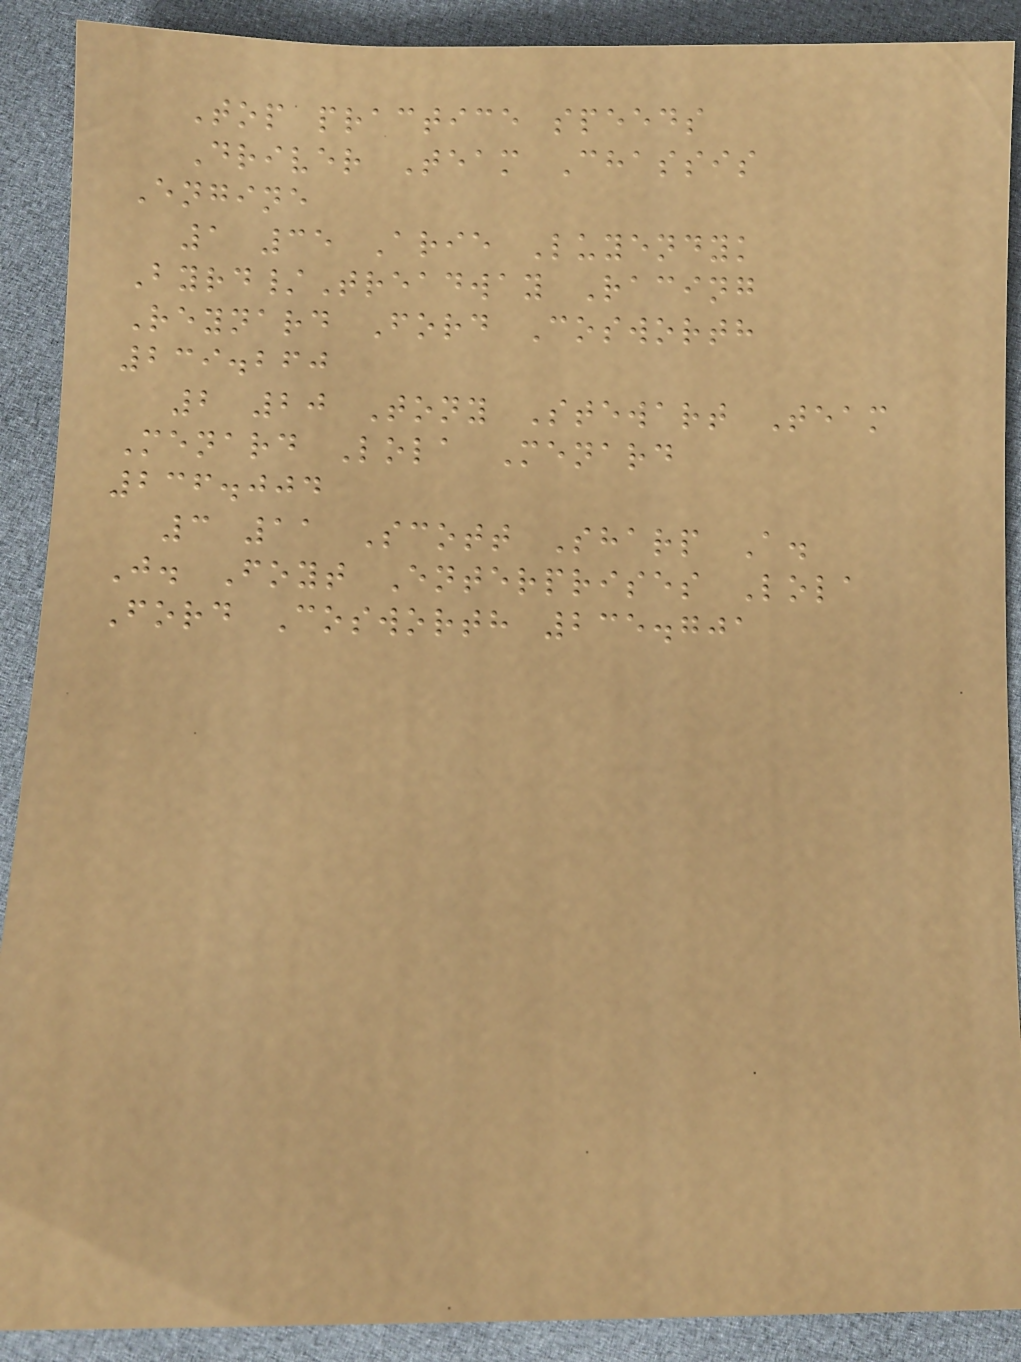Top practice speeds
Driver Team Chassis
Engine
1 35 Arie Luyendyk
Byrd/Treadway Racing
Reynard Ford Cosworth
239.260
2 20 Tony Stewart Team
Menard Lola Menard
236.004
3 11 Scott Sharp A.
J. Foyt Enterprises Lola
Ford Cosworth 235.701
